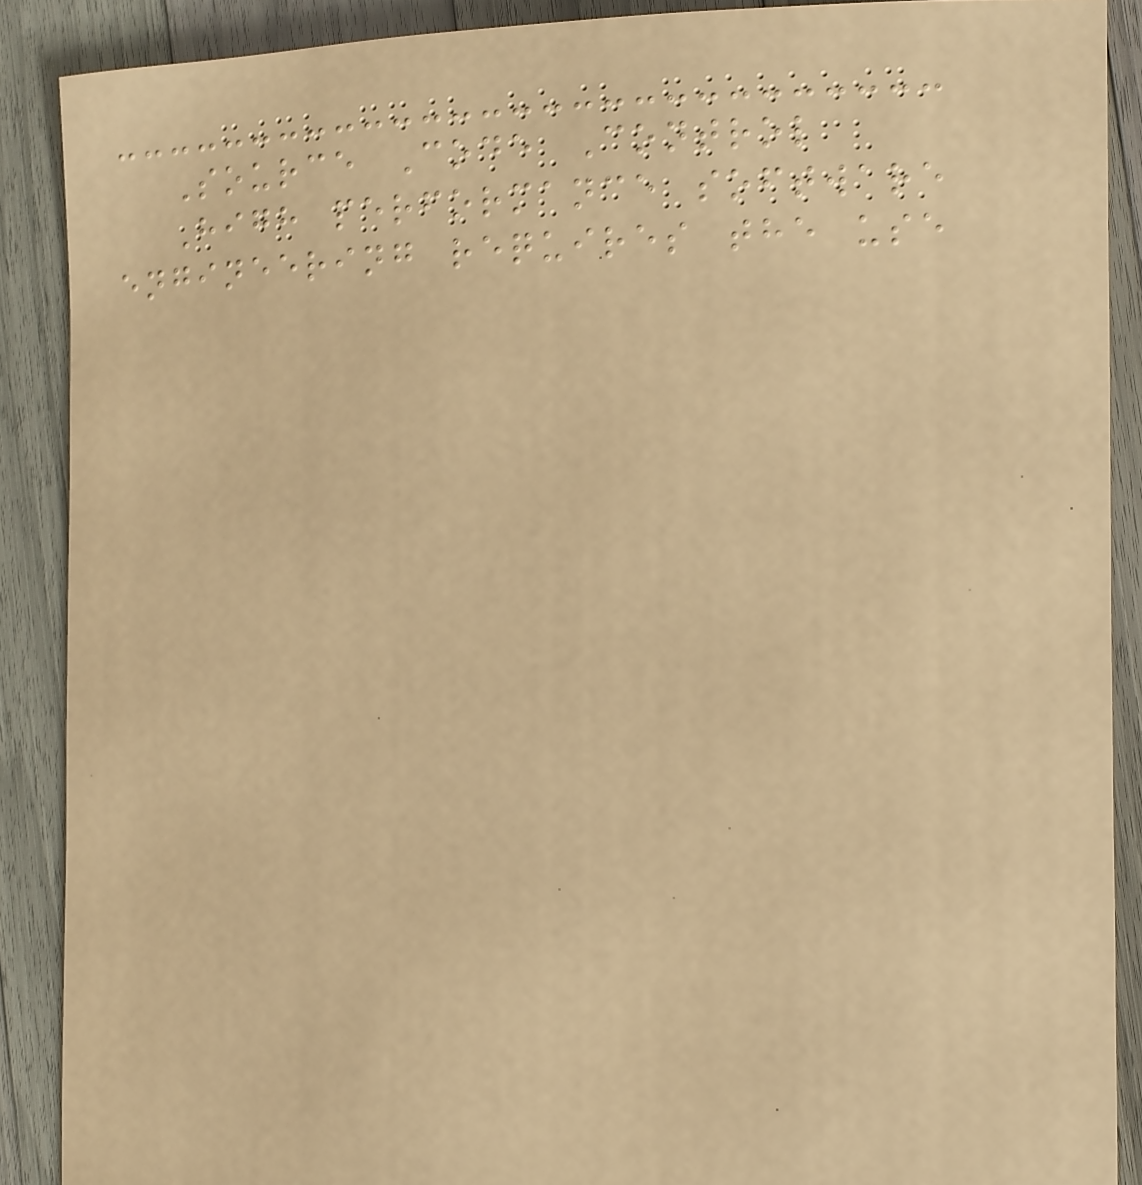Source Code Control
High performance software
engineering requires the use
